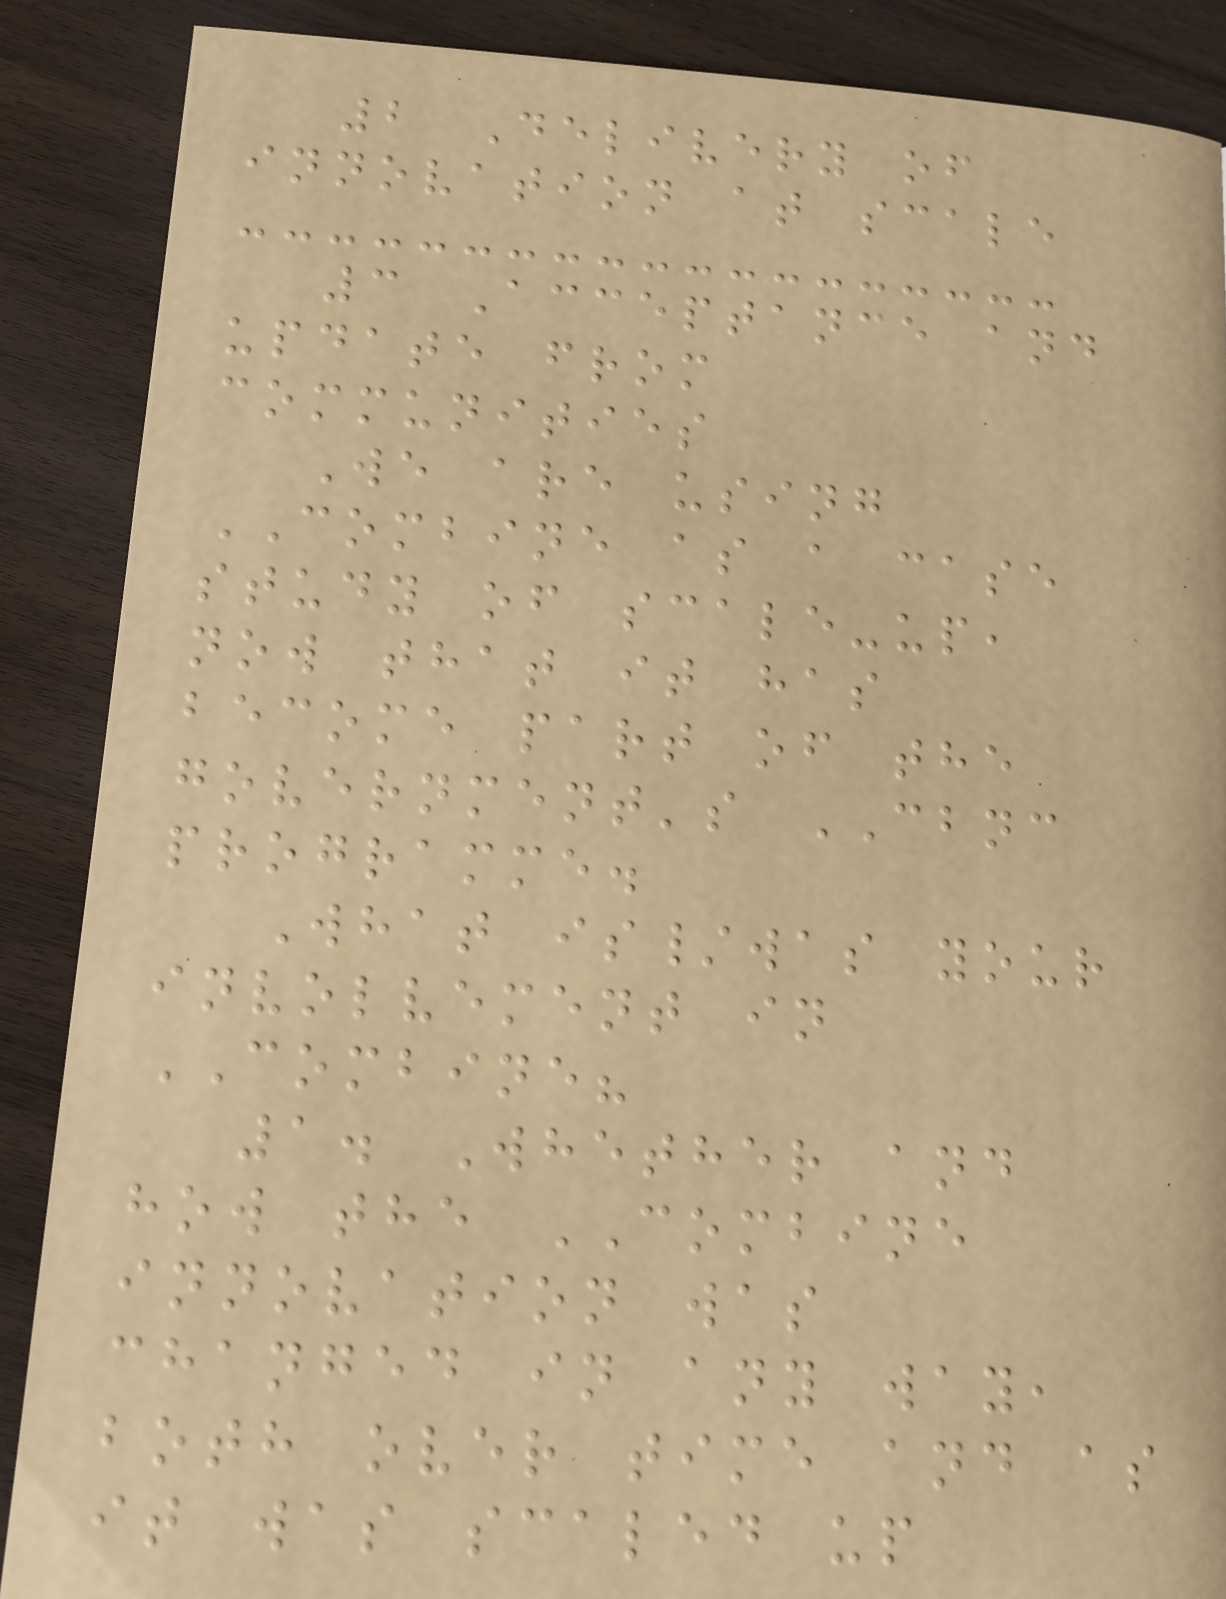2 Delivery of
innovation at scale
3 Acceptance and
update from
communities
We are using
COMBINE as a case
study of scale-up,
now that it has
become part of the
government's CBNC
programme.
What is/was your
involvement in
COMBINE?
1. Whether and
how the COMBINE
innovation was
changed in any way,
both over time and as
it was scaled up
